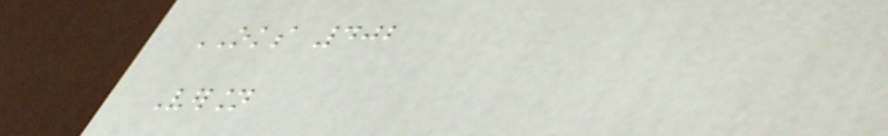OKS 402
Version
